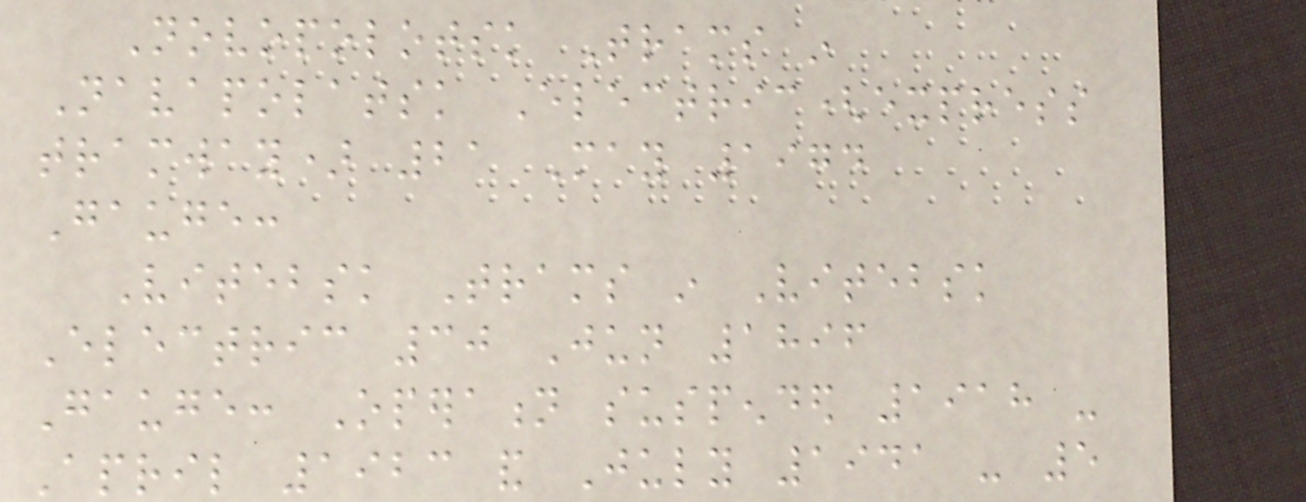Novopolotsk Trams in
Navapolatsk Electric(express
tramway) 21 May 1974
Gauge:
Vitebsk Trams in Vitebsk
Electric 30 Jun 1896
Gauge: Operation suspended 1918 -
April 1923 and July 1941 - 5
